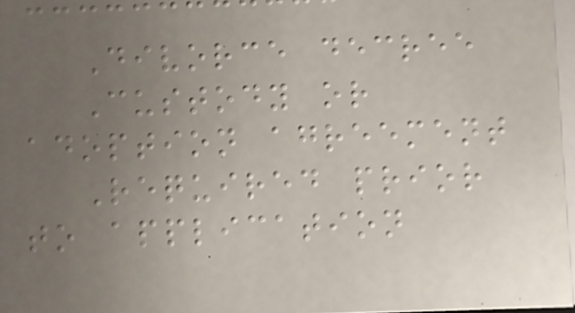Divorce decree
Custody or
adoption agreement
Required prior
to application
